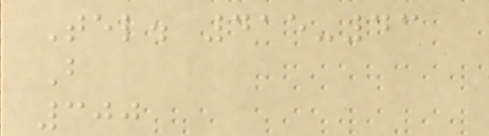Tel. 415-43
B
300
